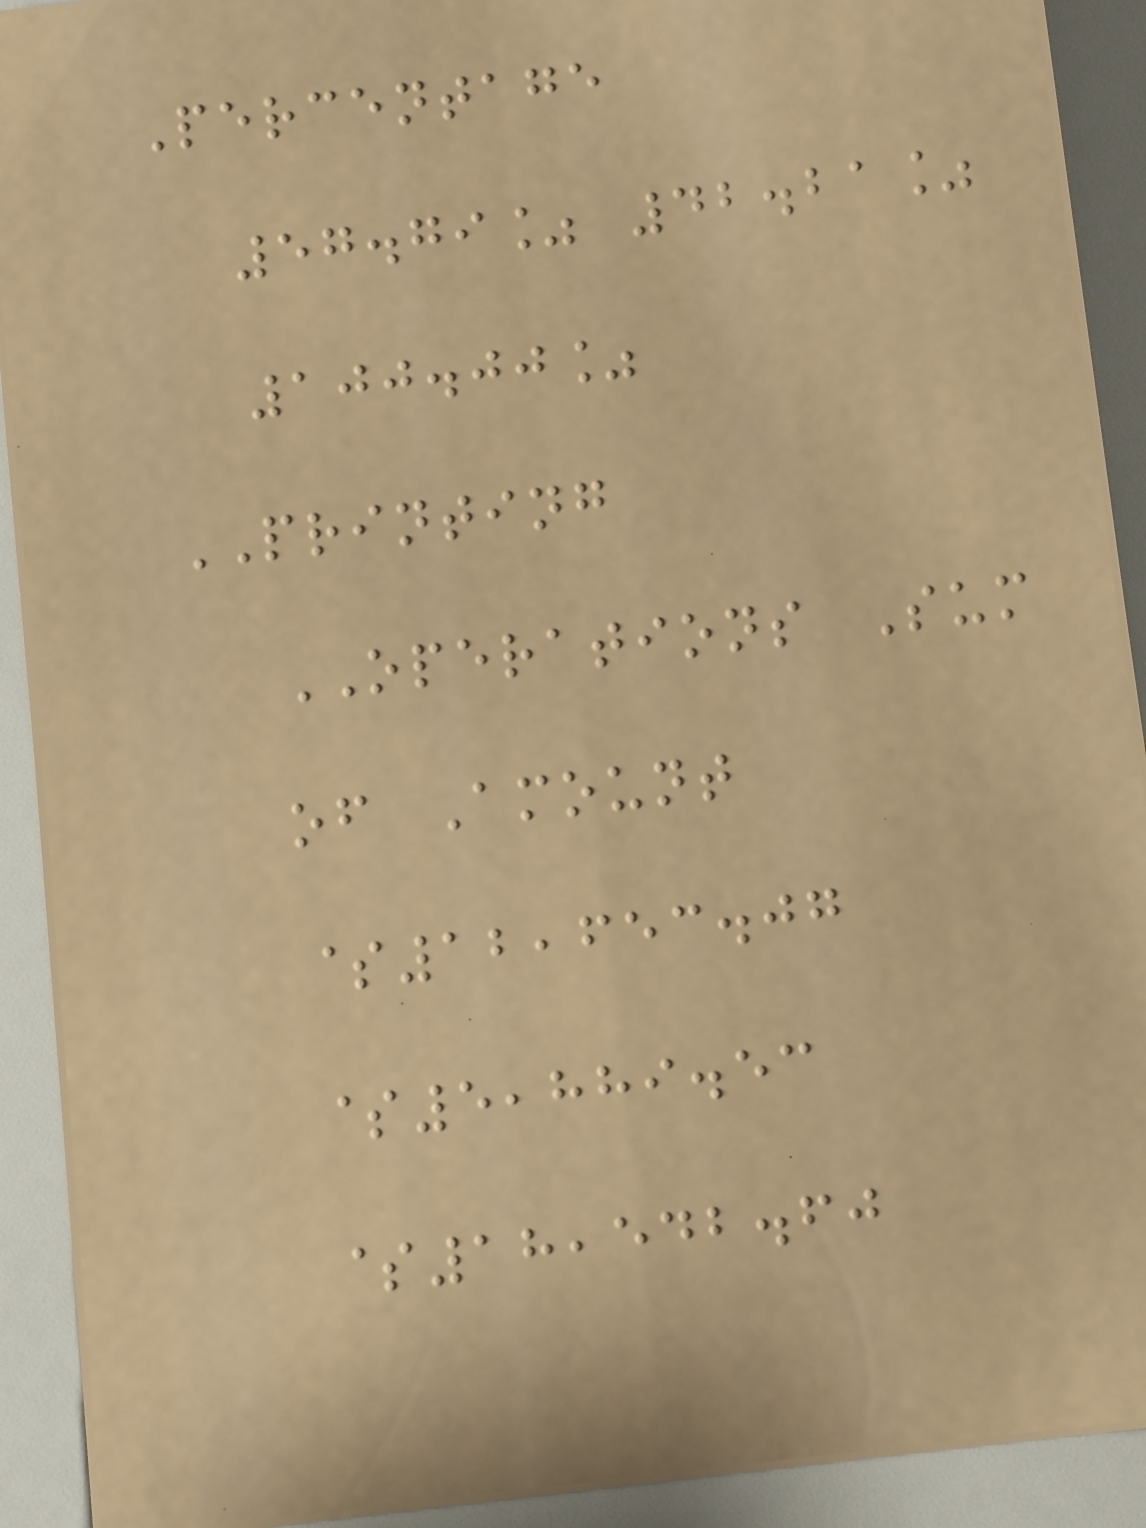Percentage
57.79% 42.21%
100.00%
PRINTING
OPERATIONS Sum
of Amount
$12,653.07
$5,889.53
$18,542.60
